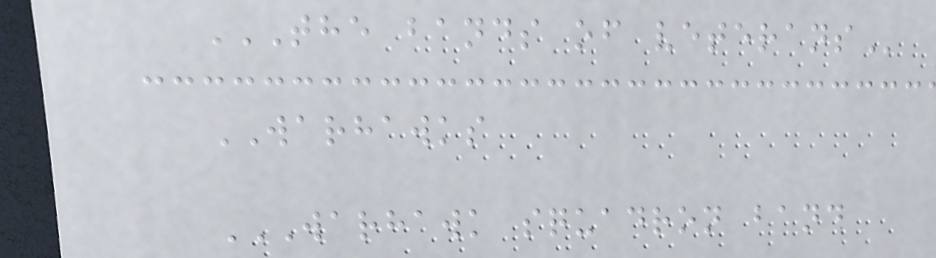THE BANDS OF VETERANS
WARHAWKS
WARHAWK SQUADRON BAND
